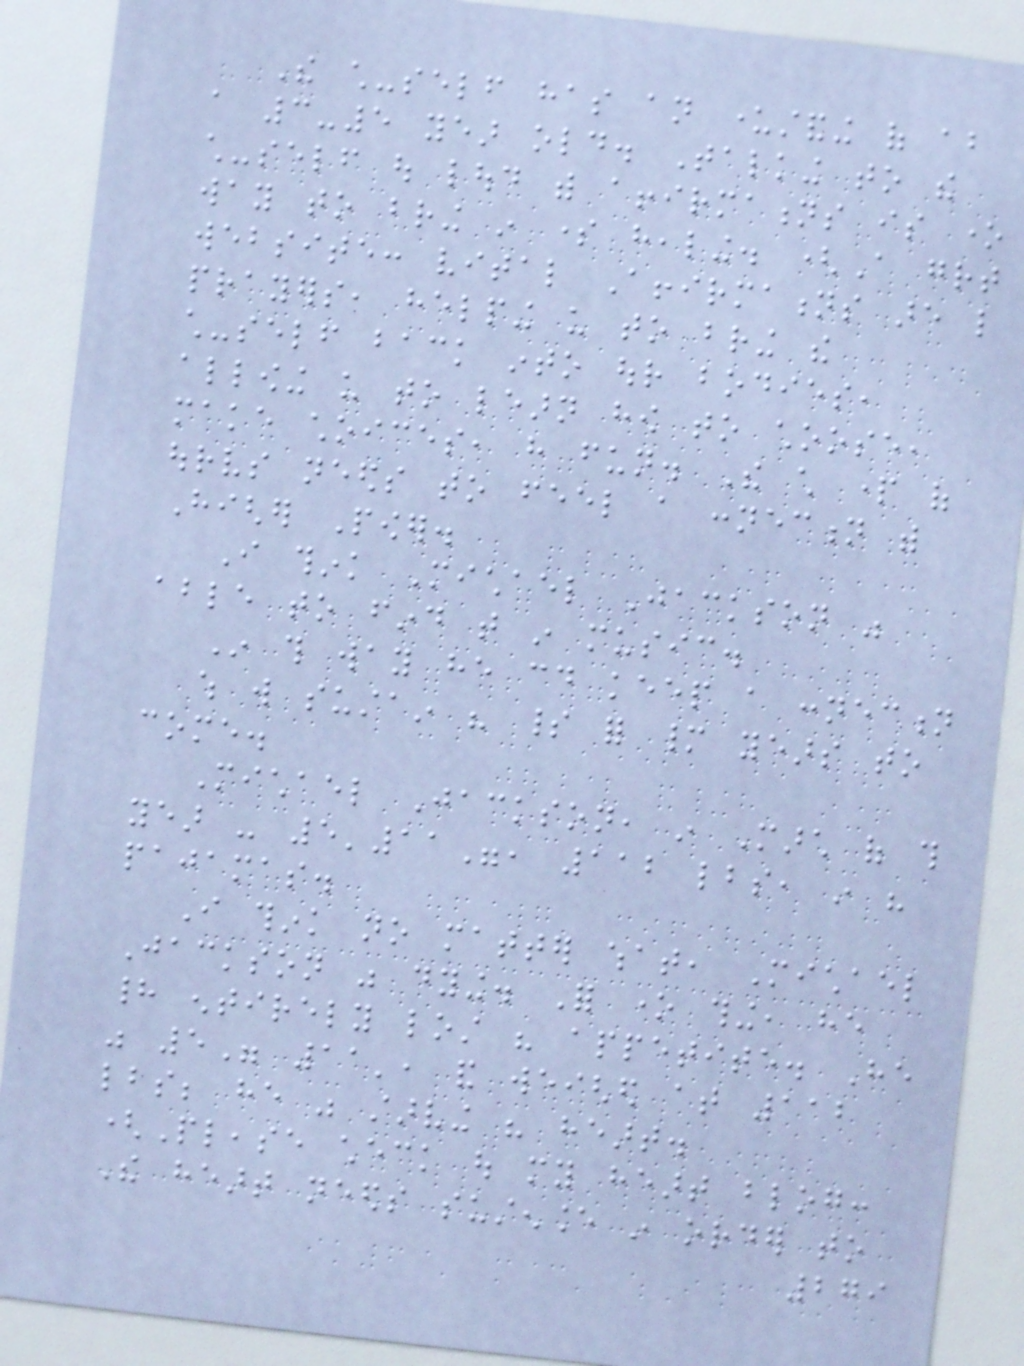The child-self has an understanding of about
a 3-5 year old. Talking to the
child-self out loud with affirmations is one
way to bring in some healing. (A great
website: vital Affirmations are like
prayers, helping us to bring the
child-self back into our bodies,
allowing us to learn how to choose,
make choices, have fun. The child part of
ourselves needs to feel a connection with
Higher Power.
I think Michael Jackson was
able to find that in music.
In this way he could keep a connection
which will sustain his spirit for many years to
come.
Michael Jackson, in March of this
year - 5'11", 112 lbs, in his
pajamas.
I think no matter what, Michael
Jackson was dying. For one thing, he
had entirely lost his appetite. He
was 5" 11', and weighed at 112
lbs; he was starving his heart.
(Please check out my heart blog:
The heart needs sustenance in order to
279
